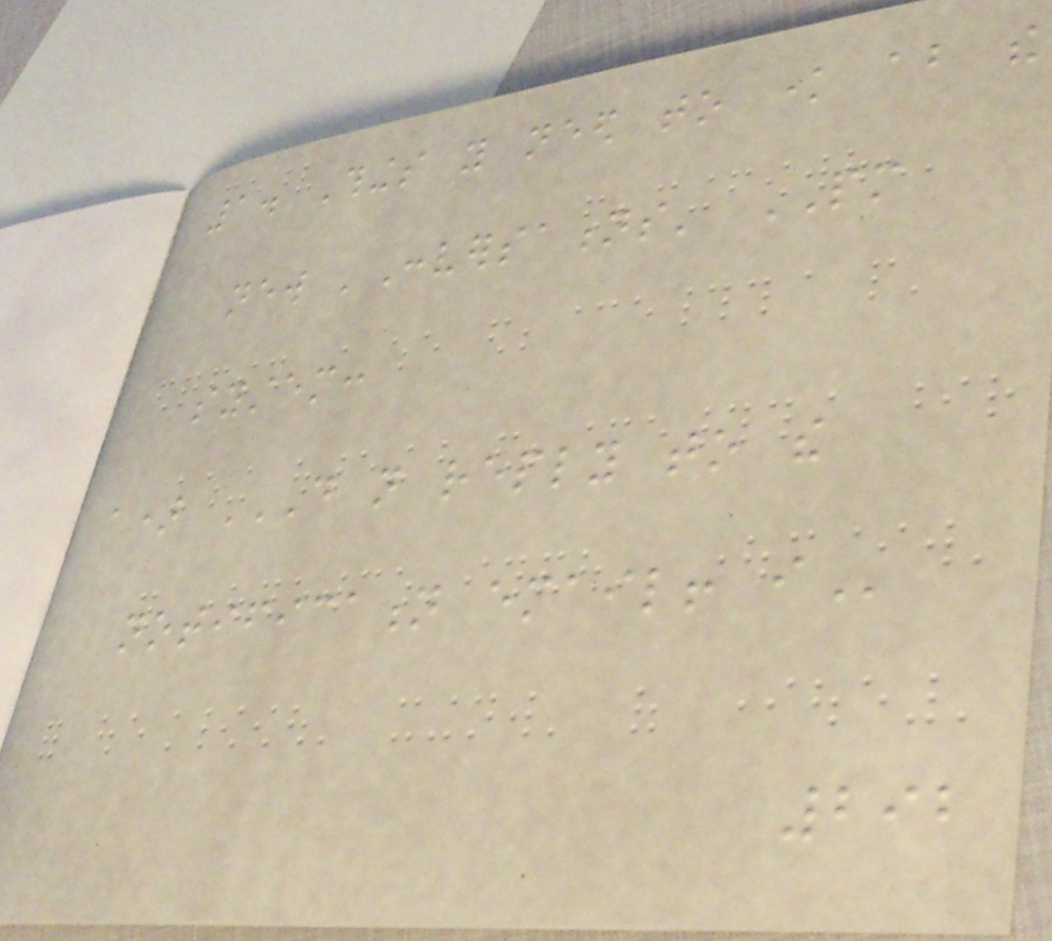1. Things you need to know about the
new 'Conversations' PM
system:
a) DO NOT REPLY TO THE
NOTIFICATION EMAIL! I
292
